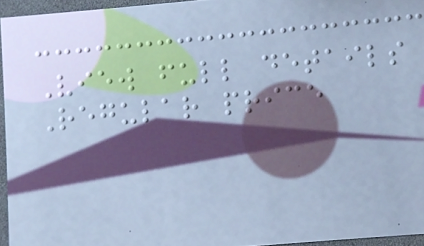View full details
Regular price
